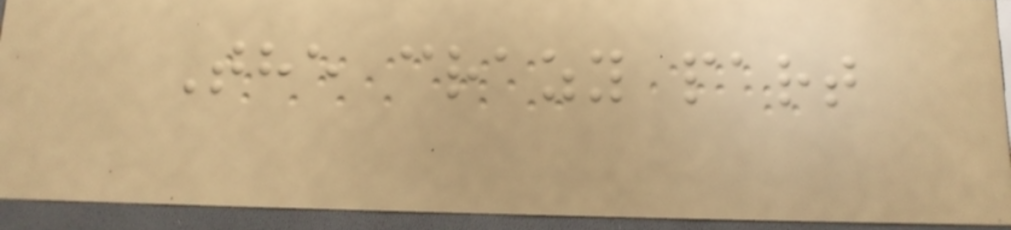The crazy part
